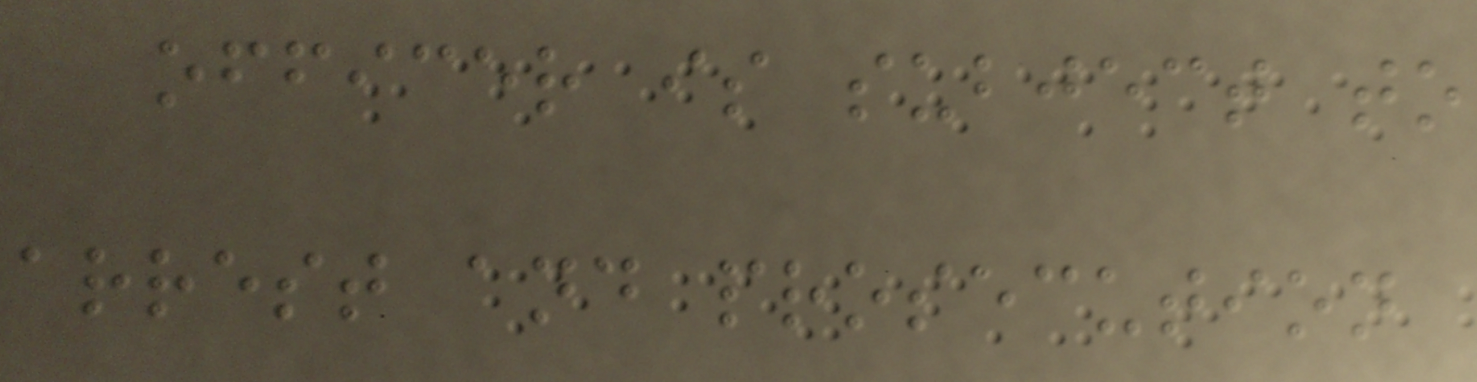officer is subject to
arrest and prosecution
